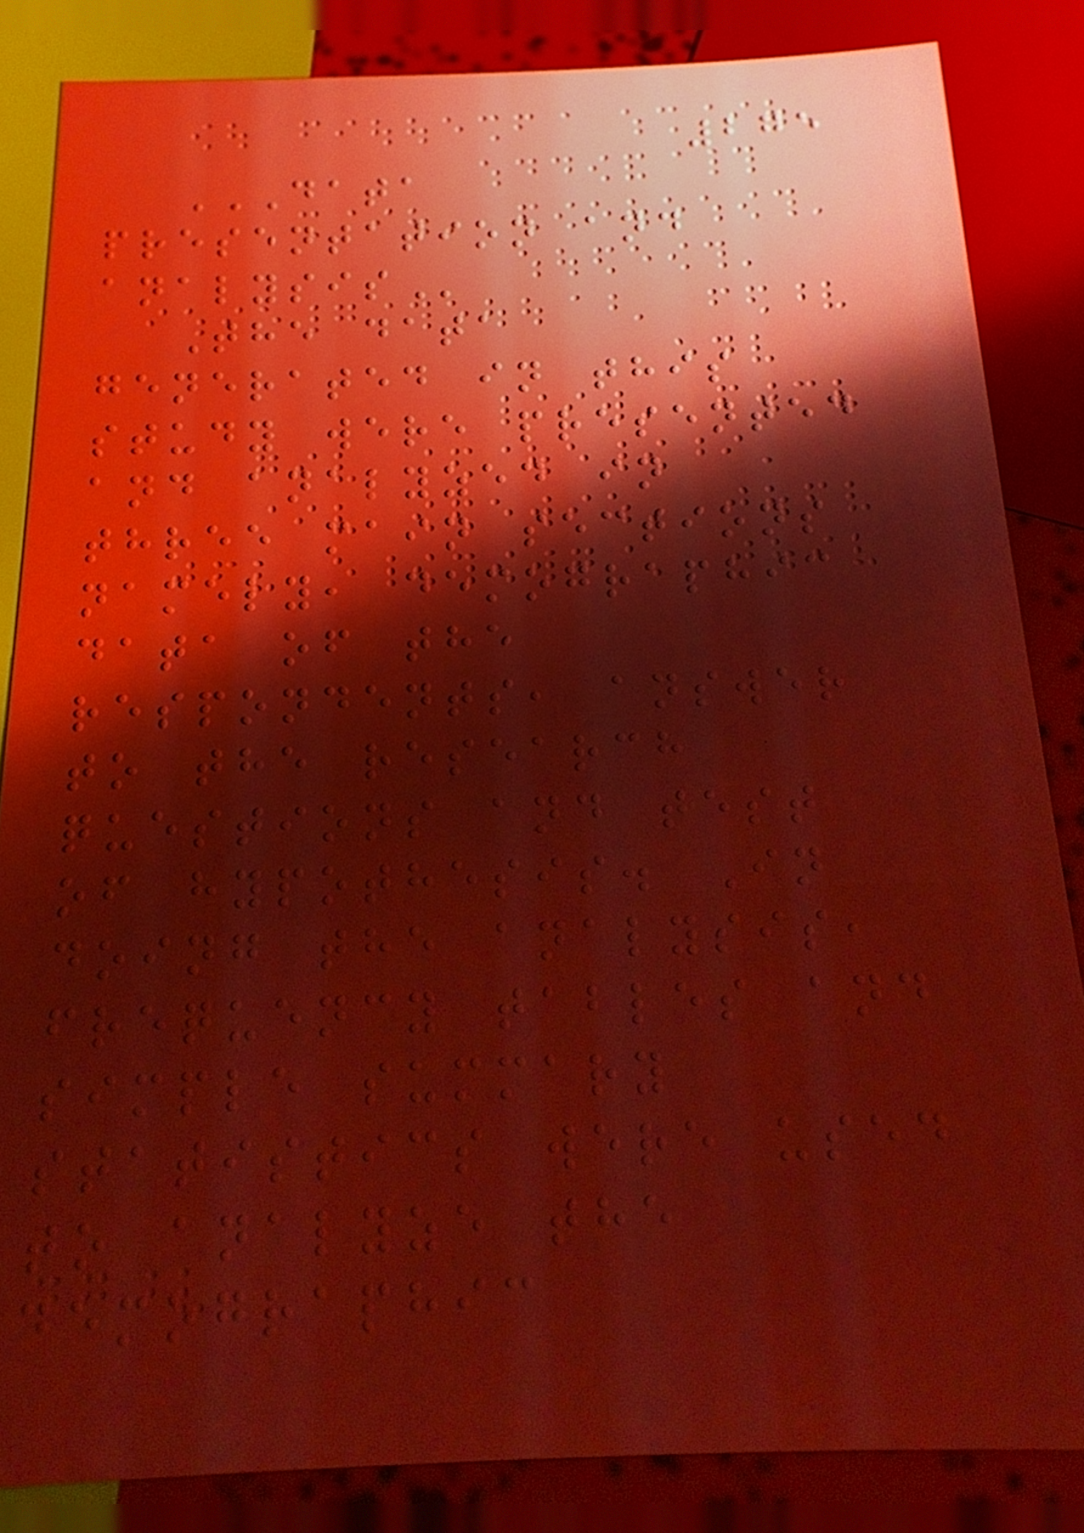275
DATA
PRESENTATION AND
ANALYSIS
The data
generated in this
study were presented
and analyzed in
three main sections
namely, demographic
data of the
respondents, answer
to the research
questions and test
of hypothesis. In
doing the analysis,
frequency tables and
simple summary
statistics were used
to analyze the
demographic
